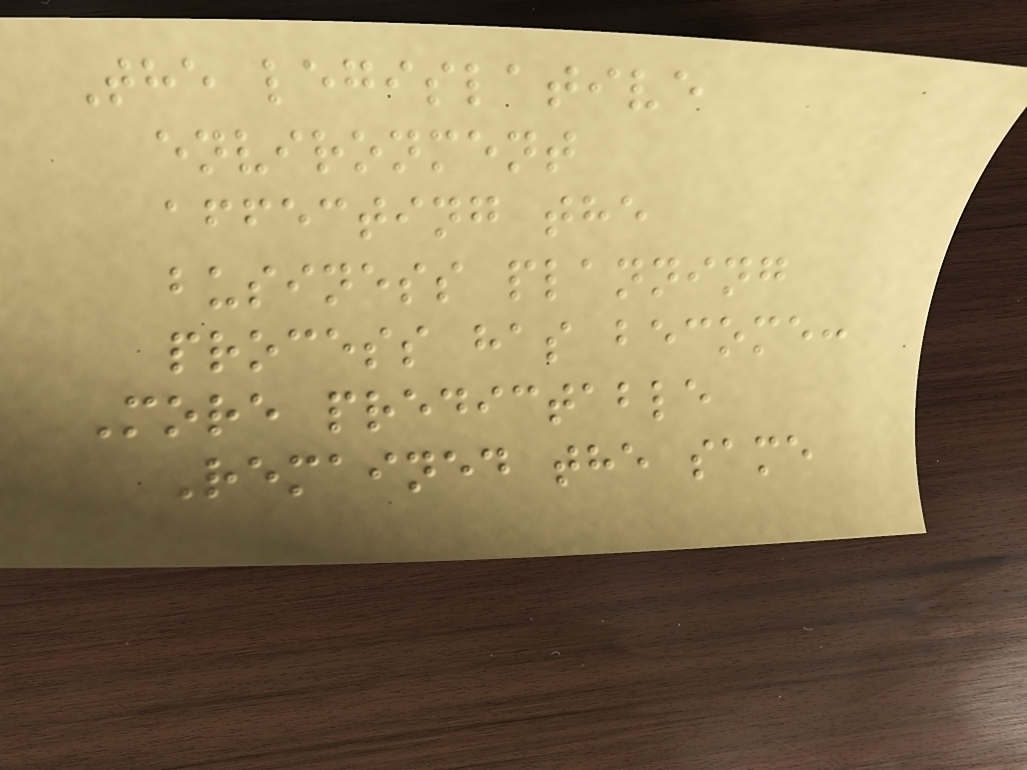The legislative
environment
affecting the
business planning
process has become:
More predictable
Remained the same
